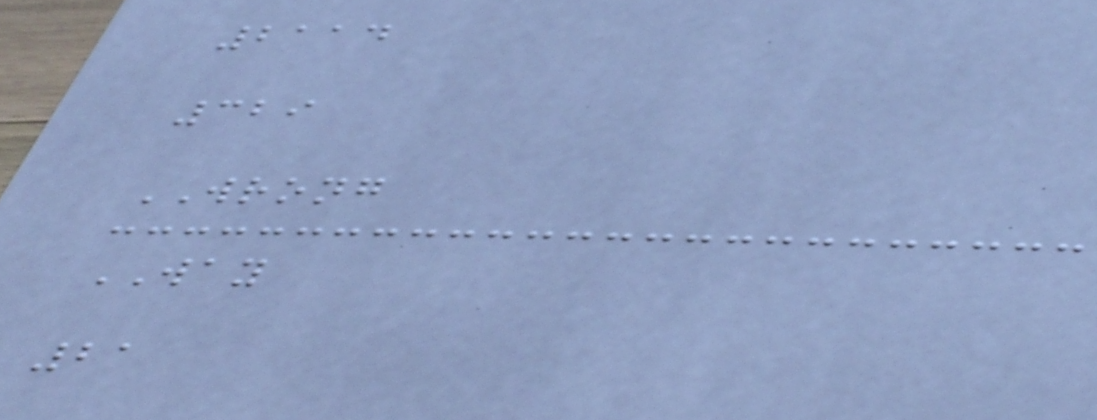2114
329
WRONG
WAY
21
